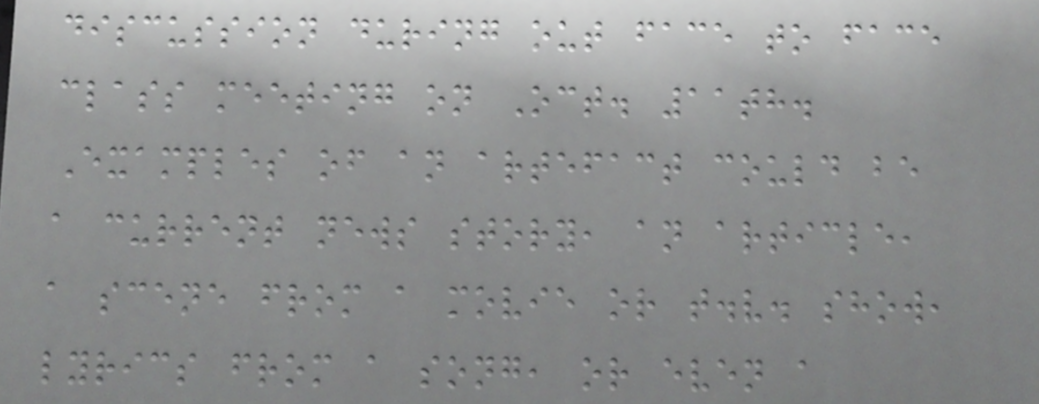discussion during out face to face
class meeting on Oct. 11th.
Examples of an artefact could be
a current news story, an article,
a scene from a movie or t.v. show,
lyrics from a song, or even a
